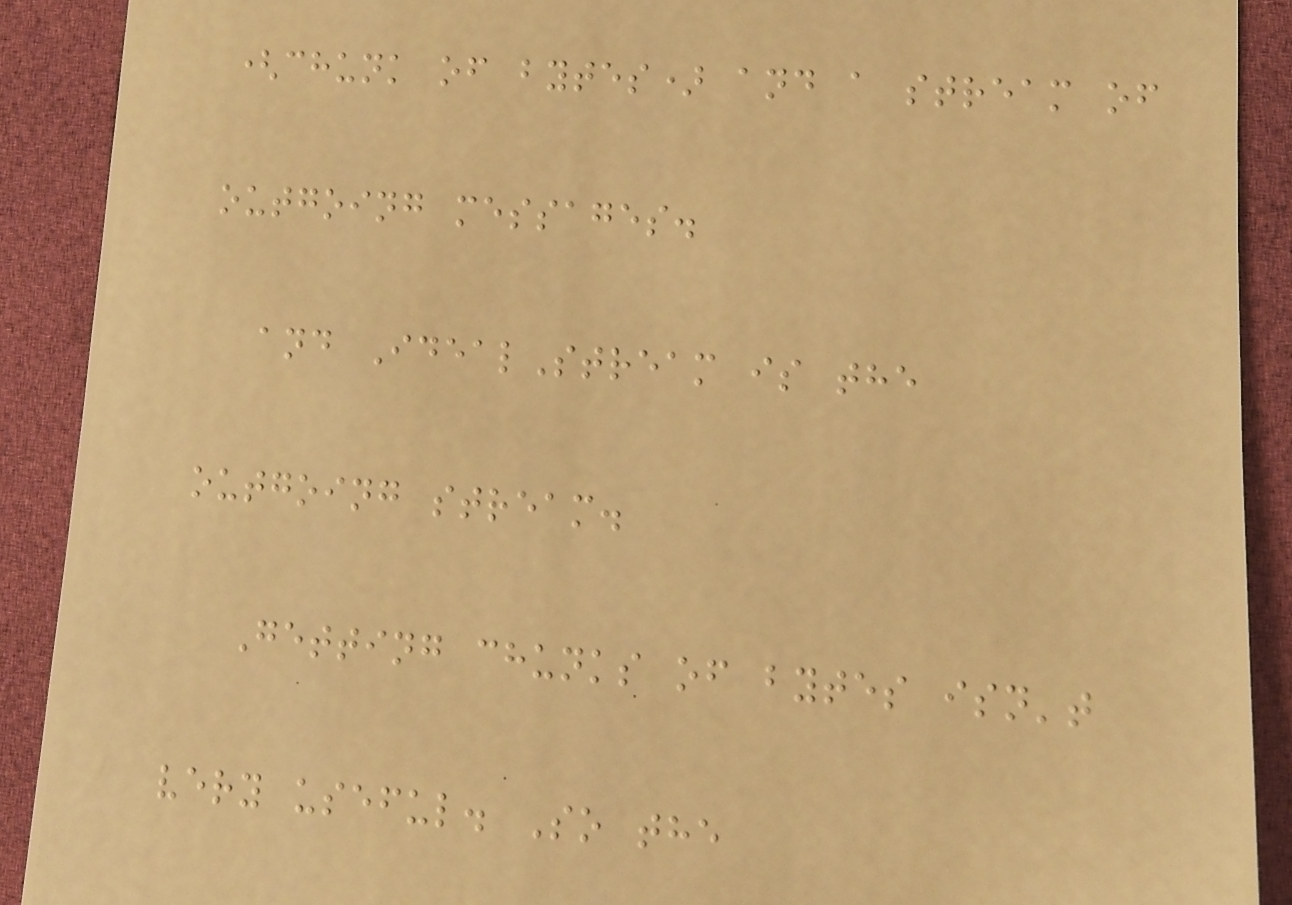(chunk of bytes) and a stream of
outgoing messages.
and IdealStream is the
outgoing stream.
Getting chunks of bytes isn't
very useful. So the
